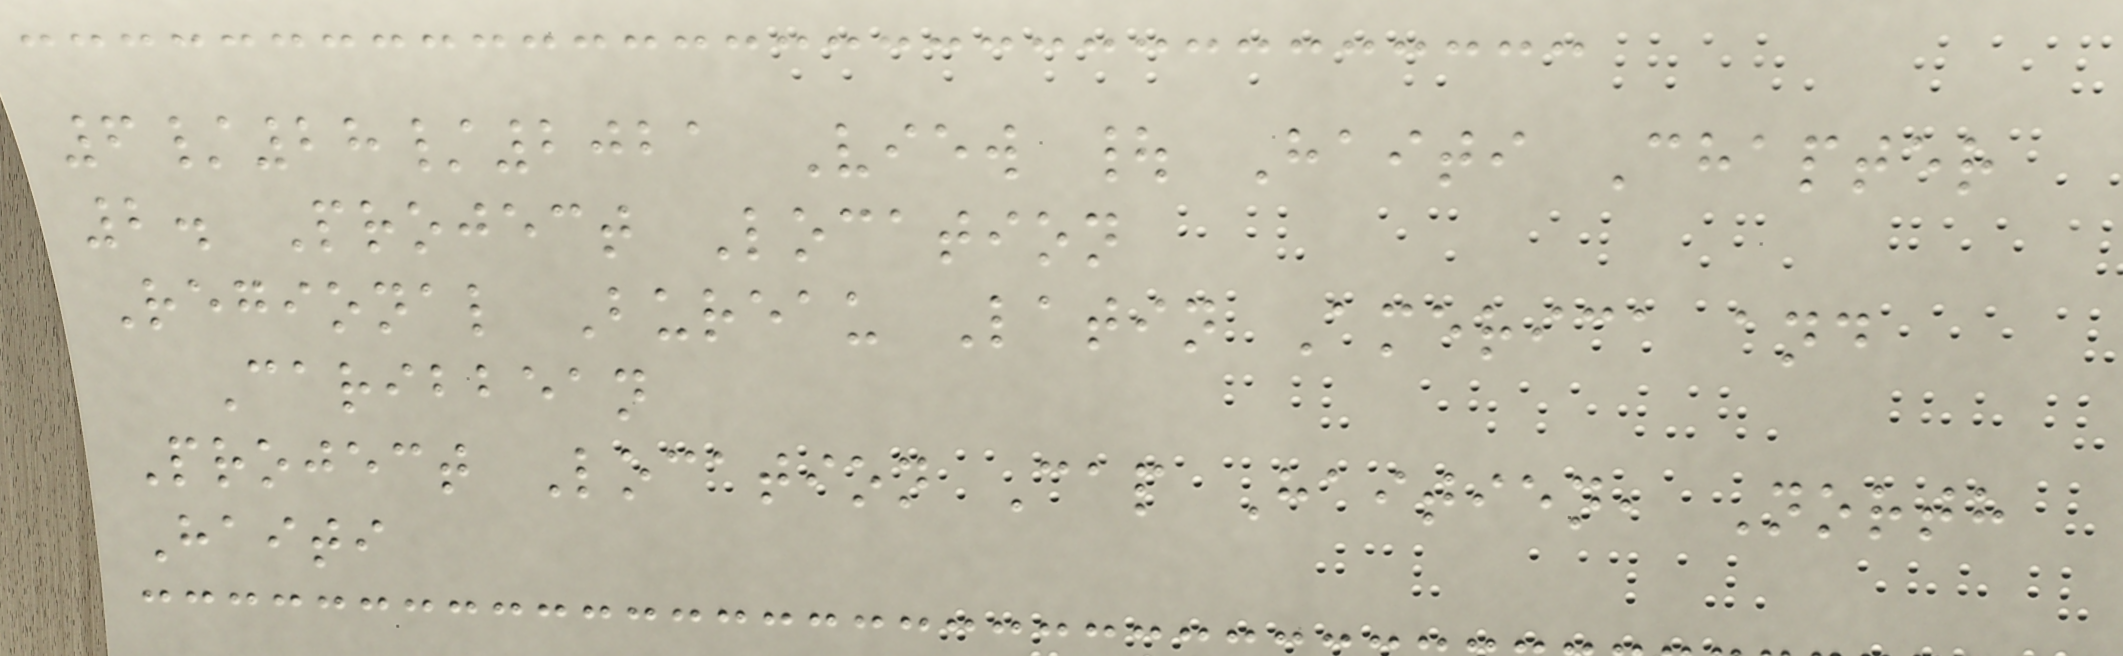6/28/2021 View | Haiti Chapter
2. Project Location
Regional Bureau Latin America and
Caribbean
Project Location Cap Haitien, North
Haiti
